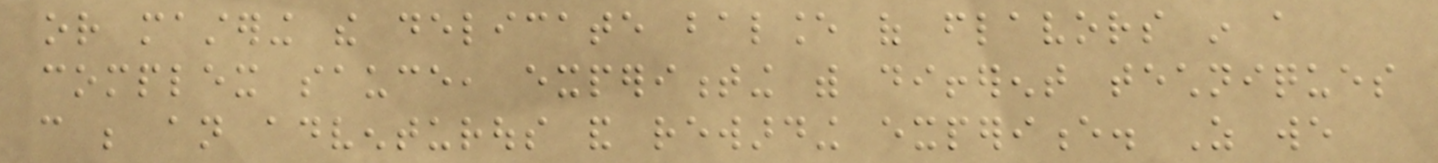or mastering the delicate balance of flavors in a
complex sauce, experimenting with different techniques
can be an adventurous and rewarding experience. As we
